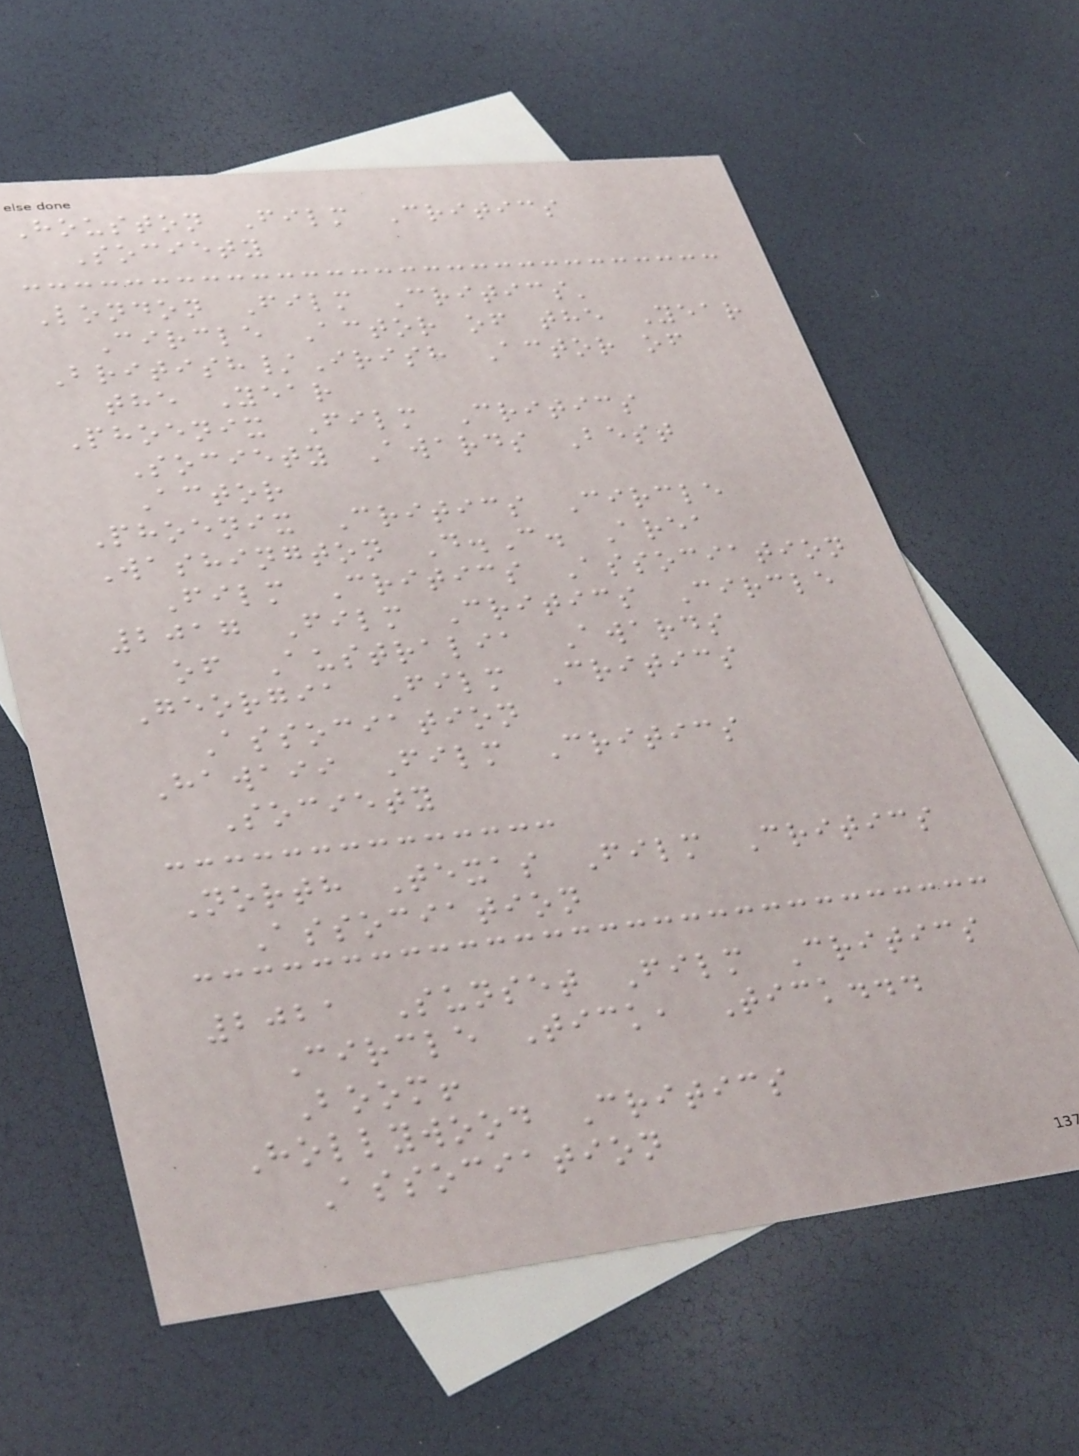Houston Film Critics
Society
London Film Critics'
Circle Actor of the Year
British/Irish Actor of
the Year
Phoenix Film Critics
Society Awards Best
Actor
Phoenix Critics Circle
Washington D.C. Area
Film Critics Association
2017 Film Critics Circle
of Australia Awards
Georgia Film Critics
Association
Hawaii Film Critics
Society
North Texas Film Critics
Association
2021 Sunset Film Critics
Circle Tick, Tick...
Boom!
Hollywood Critics
Association
